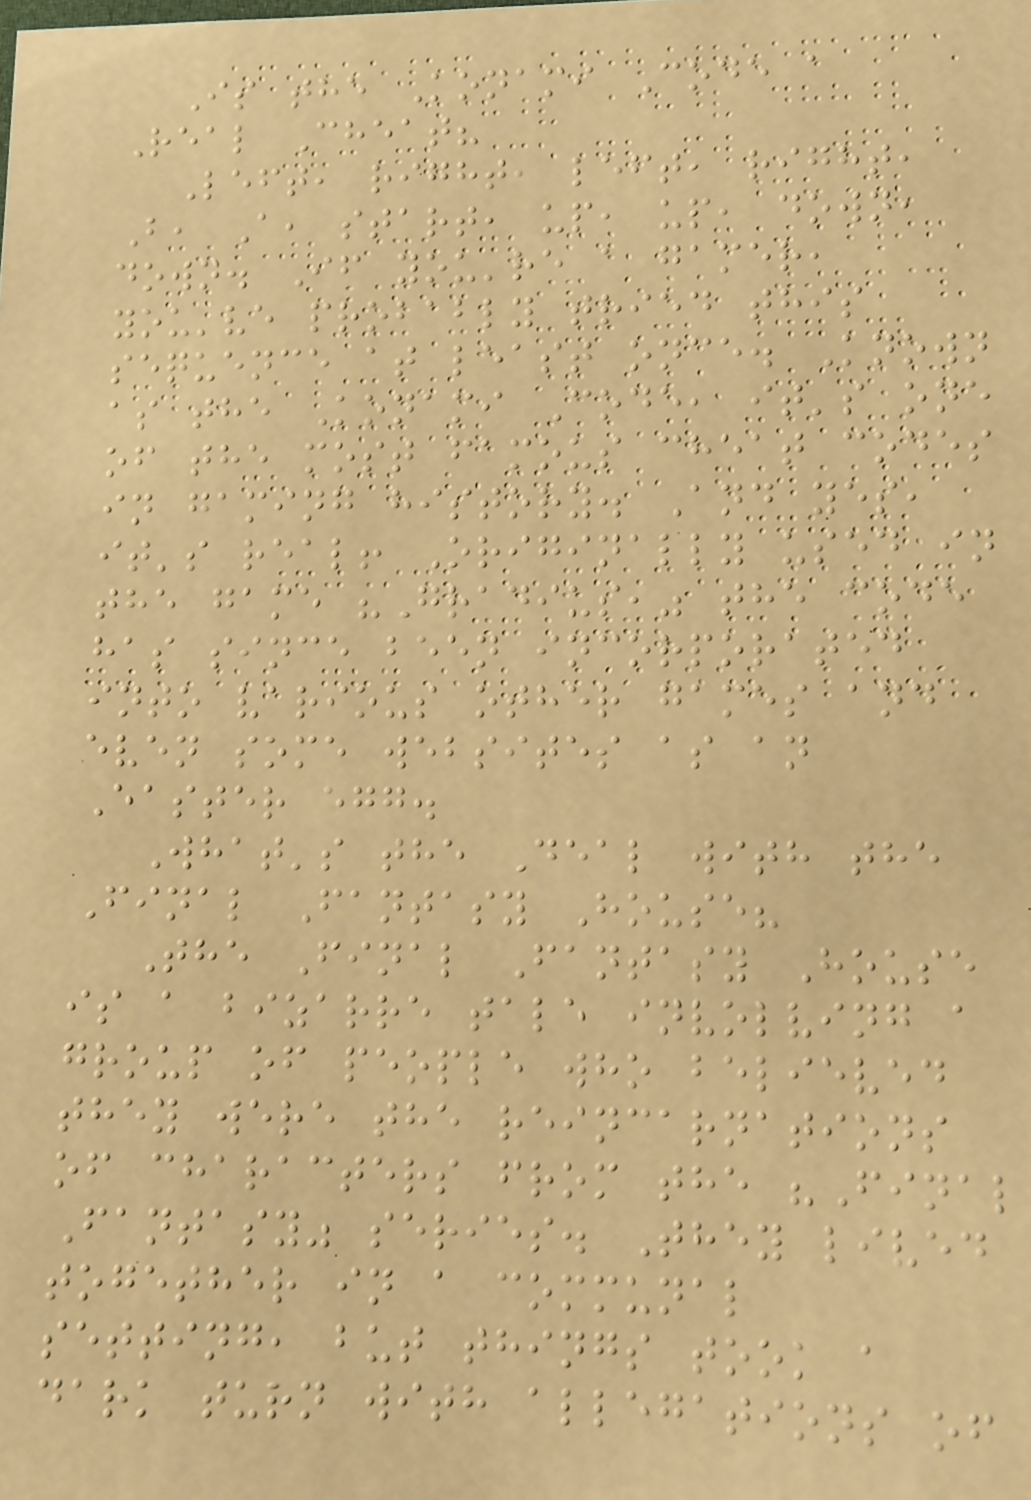Is the Konami Code a
Real Cheat?
Left, right, left, right,
B, A, start, up, up, down,
down. If you're a gamer,
you've probably tried this
sequence at least once. Known
as the Konami Code, it's one
of the most famous cheat codes
in gaming history. And yes,
it's real! Originally used in
the game "Gradius," the code
has since been incorporated
into various other games and
even some websites as an
Easter egg.
What's the Deal with the
Final Fantasy House?
The Final Fantasy House
is a bizarre tale involving a
group of people who believed
they were the reincarnations
of characters from the "Final
Fantasy" series. They lived
together in a communal
setting, but things took a
dark turn with allegations of
